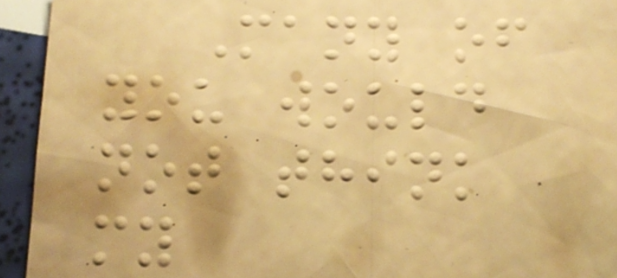Many of
you would
not think
my
